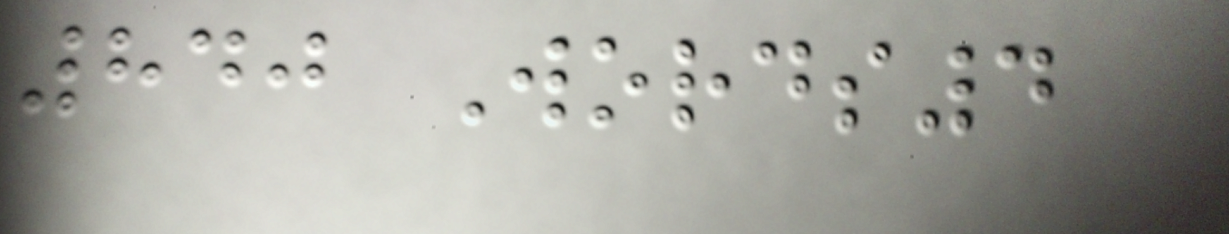840 Words4
